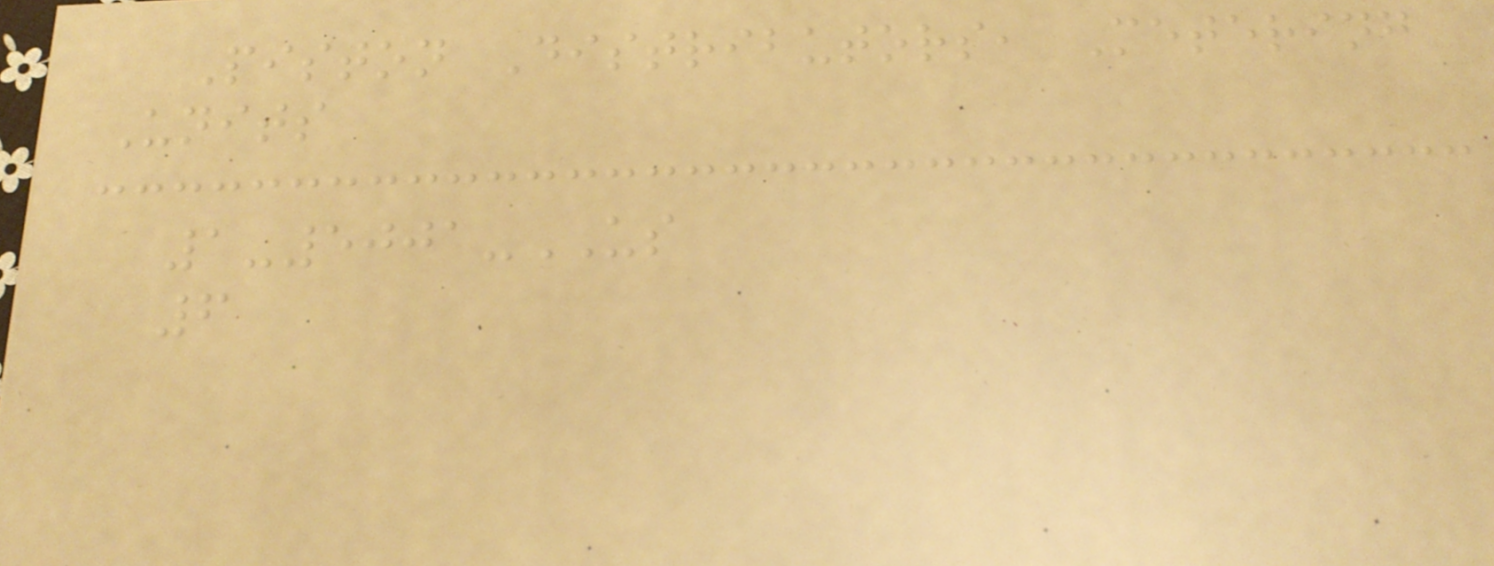Piston Distributors, Metering
Units
1-5001-US
6
